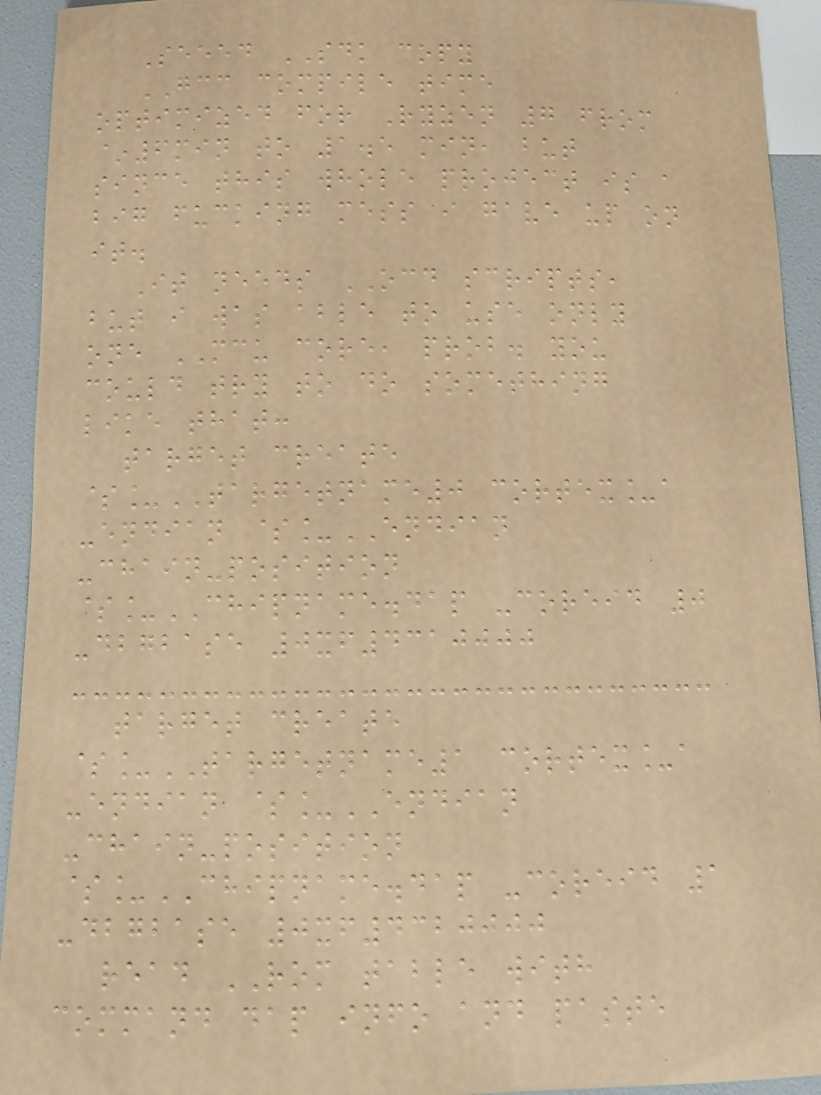Seeed SDK copy
GCC compile time
optimized for Ryzen 7 from
~6min to 1.5 min, but
since this whole project is a
big fucking mess i gave up on
it.
It needs OCD scripts,
but i was able to use only
one MCU core, prob. you
could try to do something
like that:
target create
$_TARGETNAME0 cortex_a
-endian $_ENDIAN
-chain-position
$_CHIPNAME.dap -coreid 0
-dbgbase 0xf4310000
target create
$_TARGETNAME1 cortex_a
-endian $_ENDIAN
-chain-position
$_CHIPNAME.dap -coreid 1
-dbgbase 0xf4320000
read ROM table with
command dap info and paste
